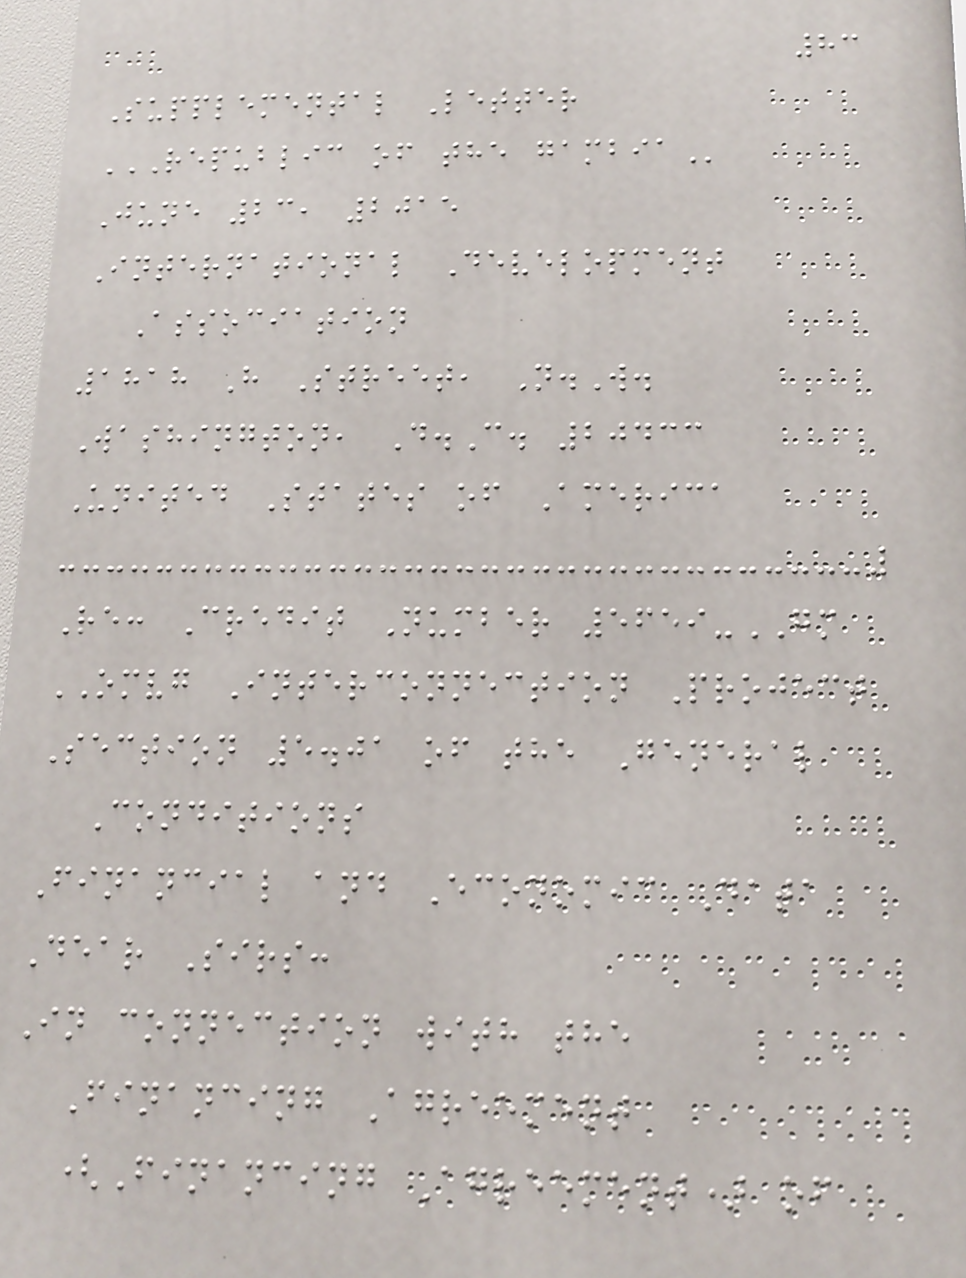83
Supplemental Letter
REPUBLIC OF THE GAMBIA
June 23, 2015
International Development
Association
1818 H Street, N.W.
Washington, D.C. 20433
United States of America
Re: Credit Number 5659-GM
OMVG Interconnection Project
Section 5.01 of the General
Conditions
Financial and Economic Data
Dear Sirs:
In connection with the
Financing Agreement
(Financing Agreement) of
